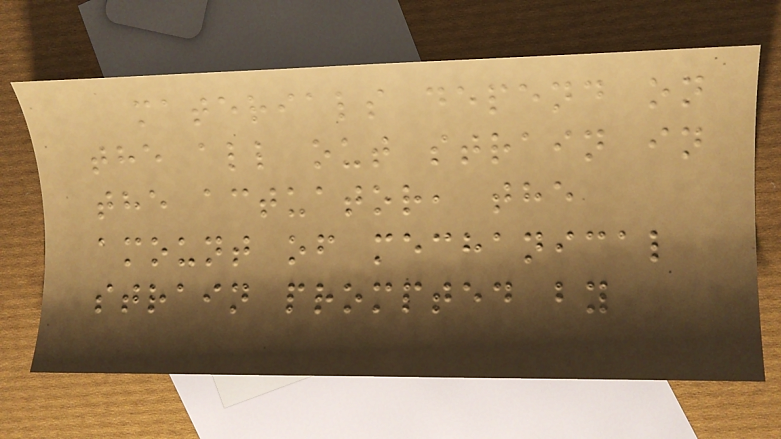materials depend on
the all out strain in
the actuator, the
amount of mechanical
strain prompted by
